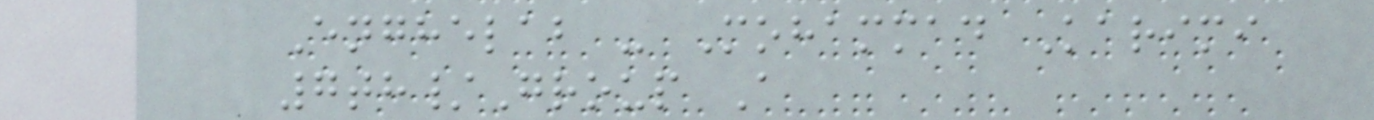Enghelab - Mohammad Karimi
7th/Group A
